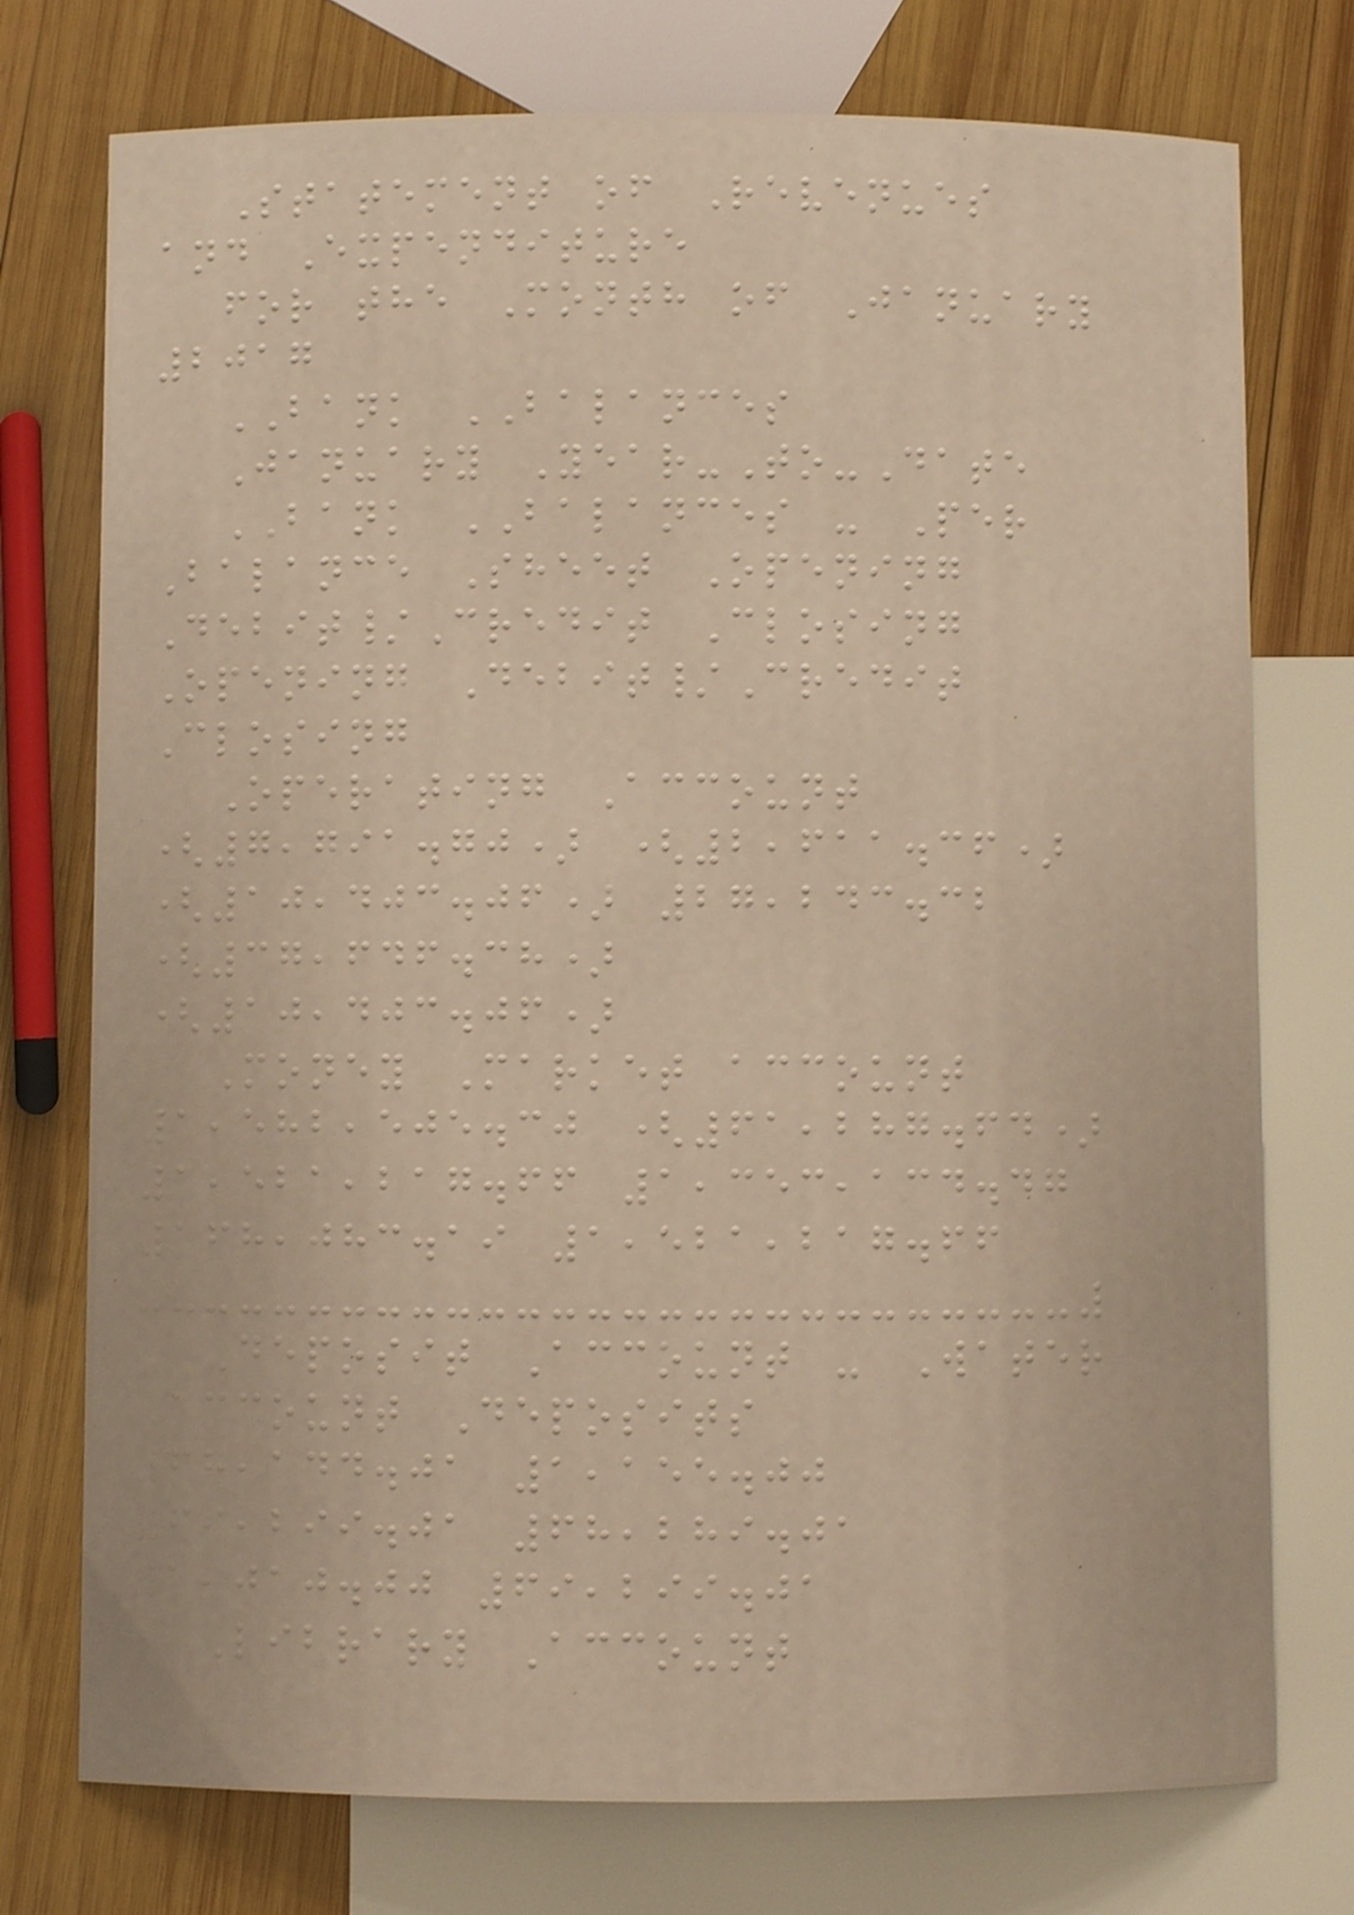Statement of Revenues
and Expenditure
for the Month of January
2017
BANK BALANCES
January Year-To-Date
BANK BALANCES - Per
Balance Sheet Opening
Debit/Credit Closing
Opening Debit/Credit
Closing
Operating Account
(7,791.70) (2,611.36)
(10,403.06) 27,243.32
(37,646.38)
(10,403.06)
Money Market account
1,582,505.30 (61,287.64)
1,521,217.66 1,353,134.47
168,083.19 1,521,217.66
Deposit Account - Water
Account Deposits
68,144.01 1,155.00
69,299.01 68,289.01
1,010.00 69,299.01
Library Account
